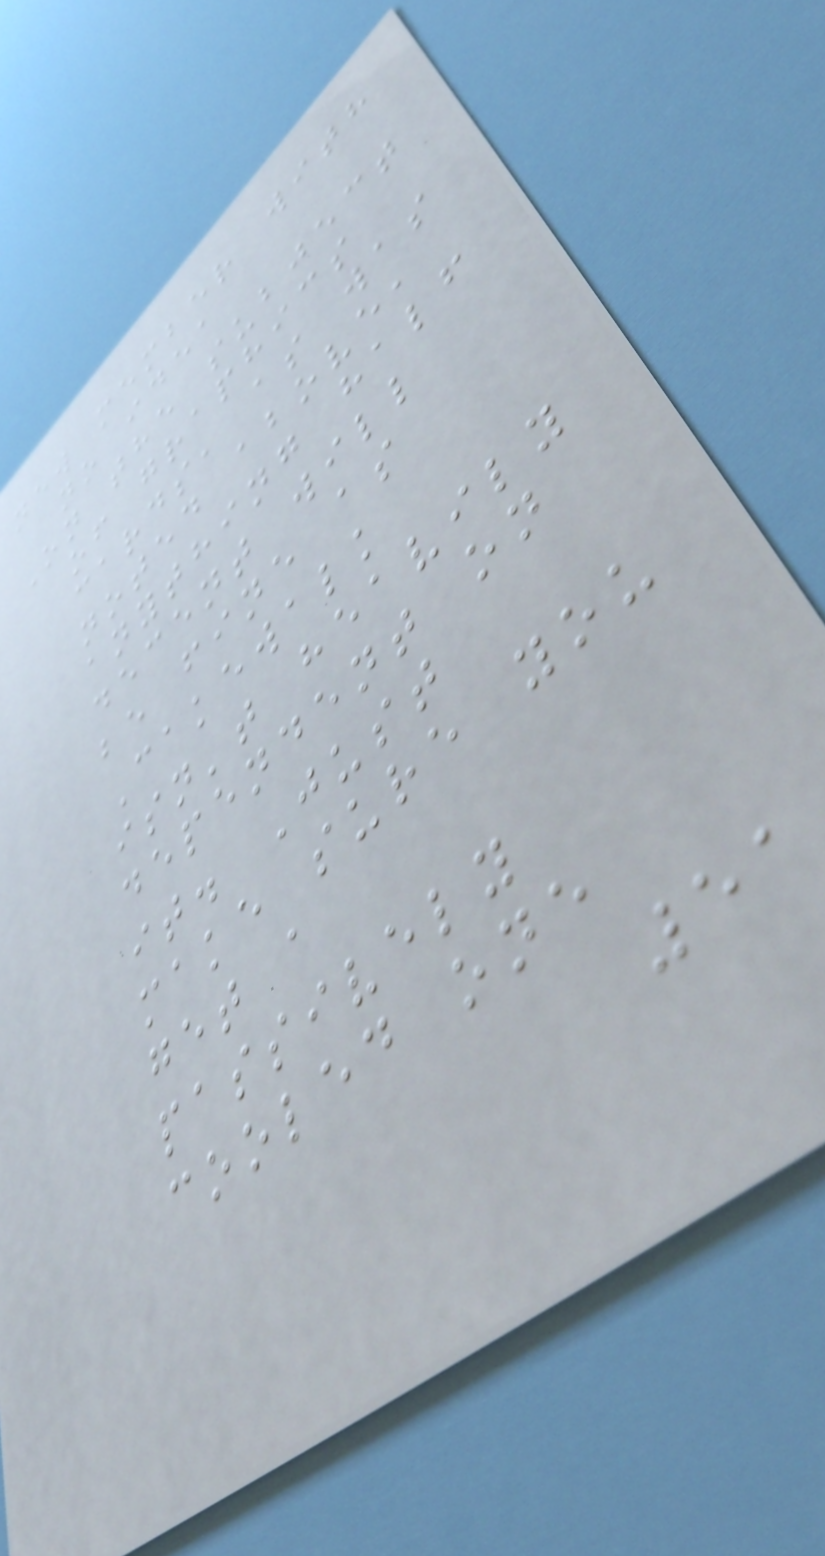new member with
no idea
On the subject
of graphics
cards, as was
noted above,
anything half
decent will
be fine as
Cakewalk
isn't heavily
dependent on
it. Just
make sure you
get a
passively
cooled one
51
